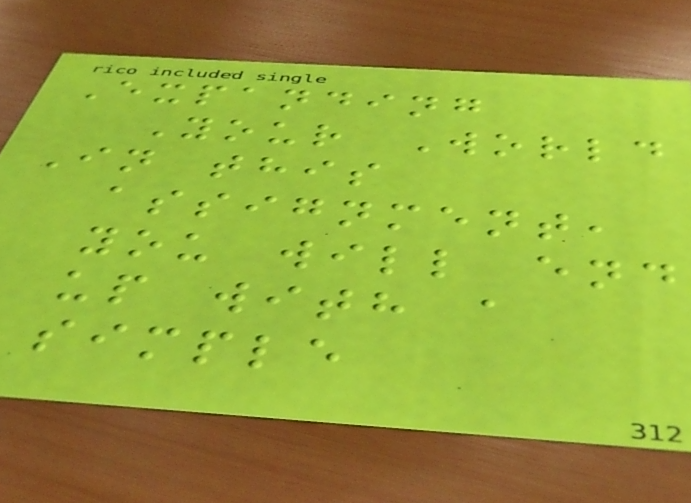Expanding
Your World
In this
assignment,
you will end
up with a
simple
